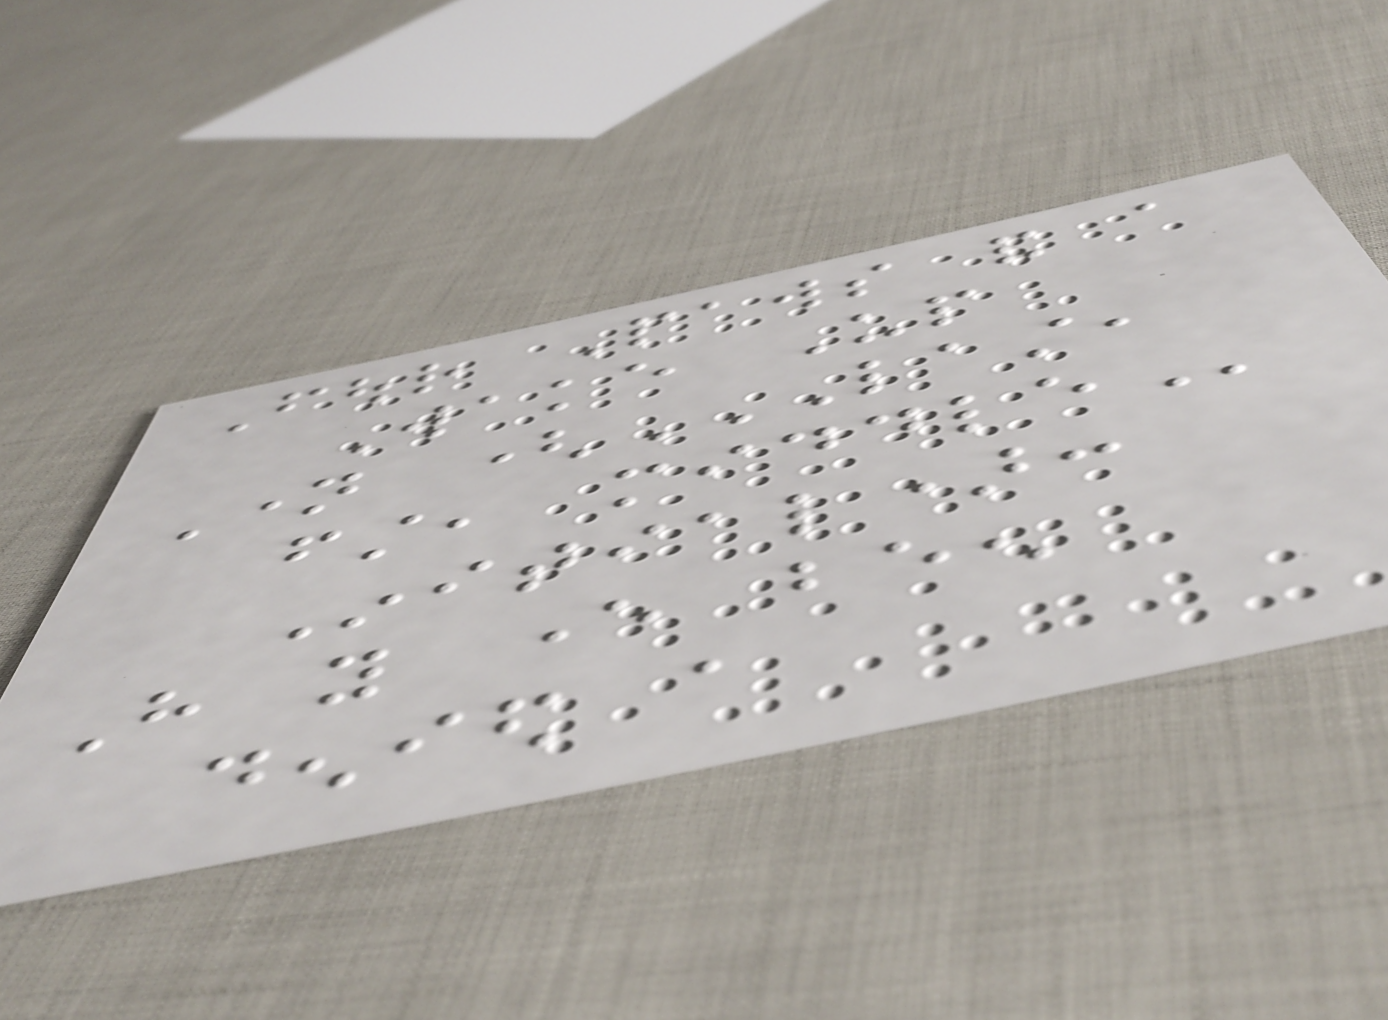Four Paws and a
Wake Up
Name (LAST,
FIRST, MIDDLE
Initial):
Have you ever been
denied a
